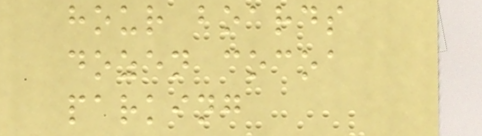hour boards
dozen cocoa
parking
